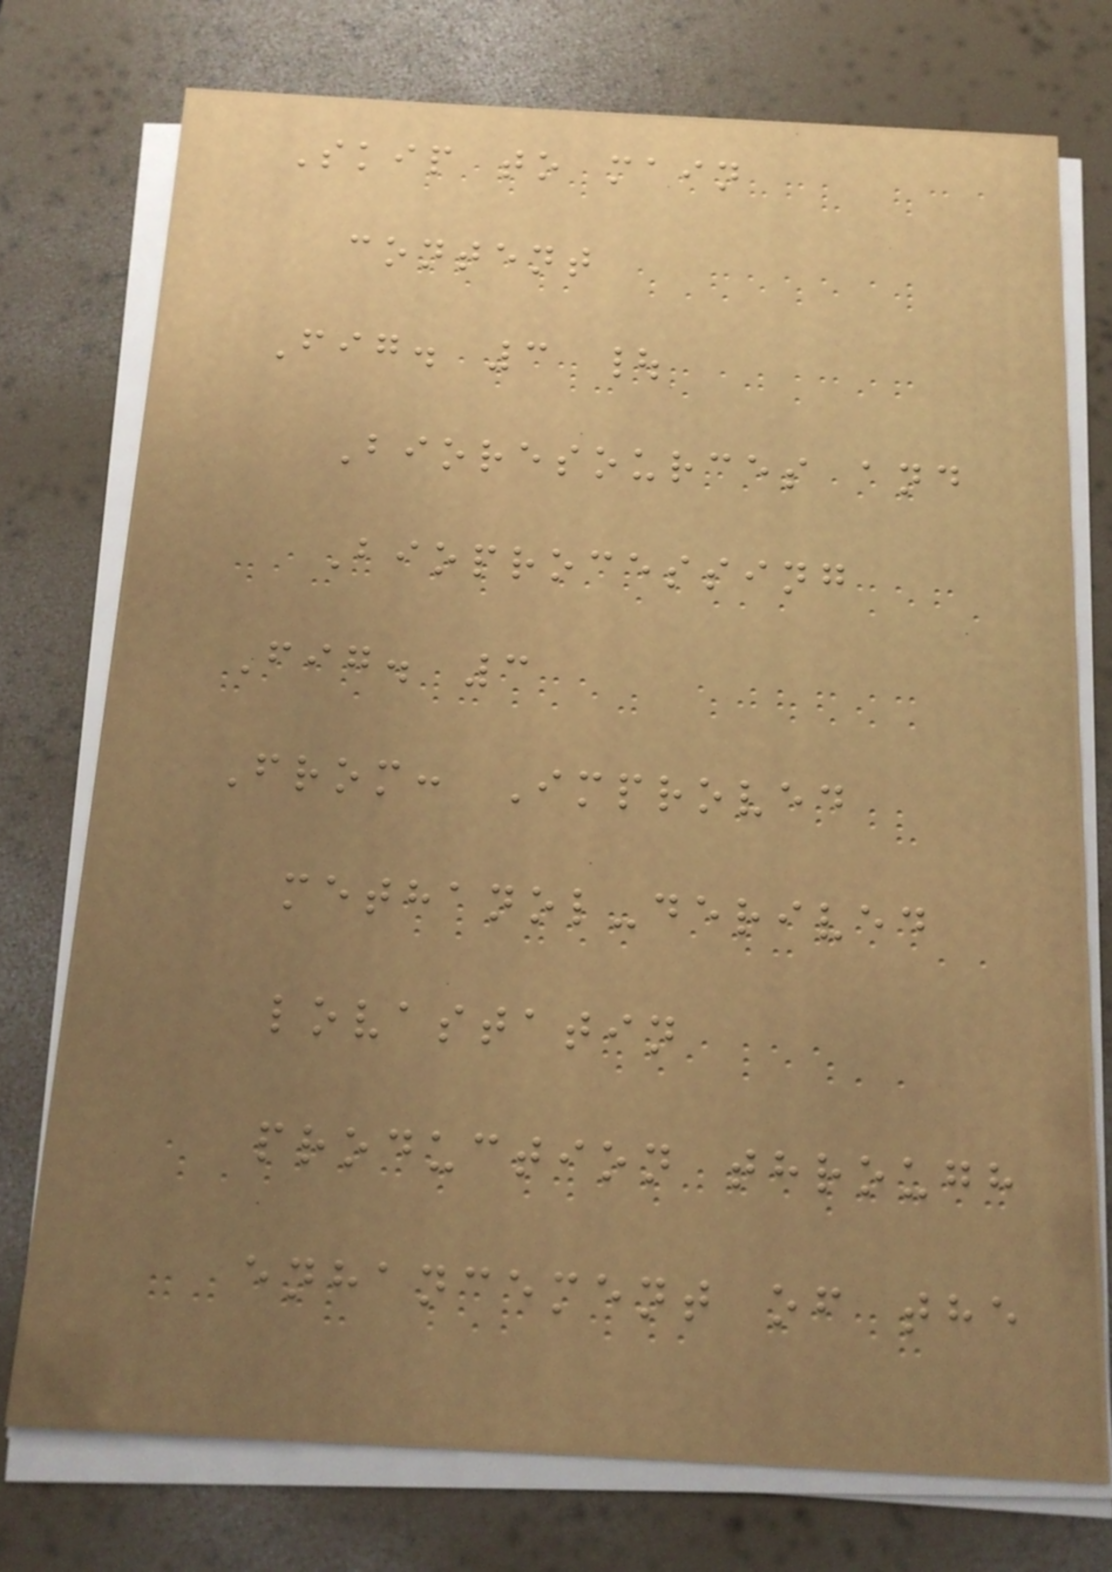Skip to main
content
Fig. 3 |
Bioresources and
Bioprocessing
Fig. 3
From: Improved
methanol-derived
lovastatin
production through
enhancement of the
